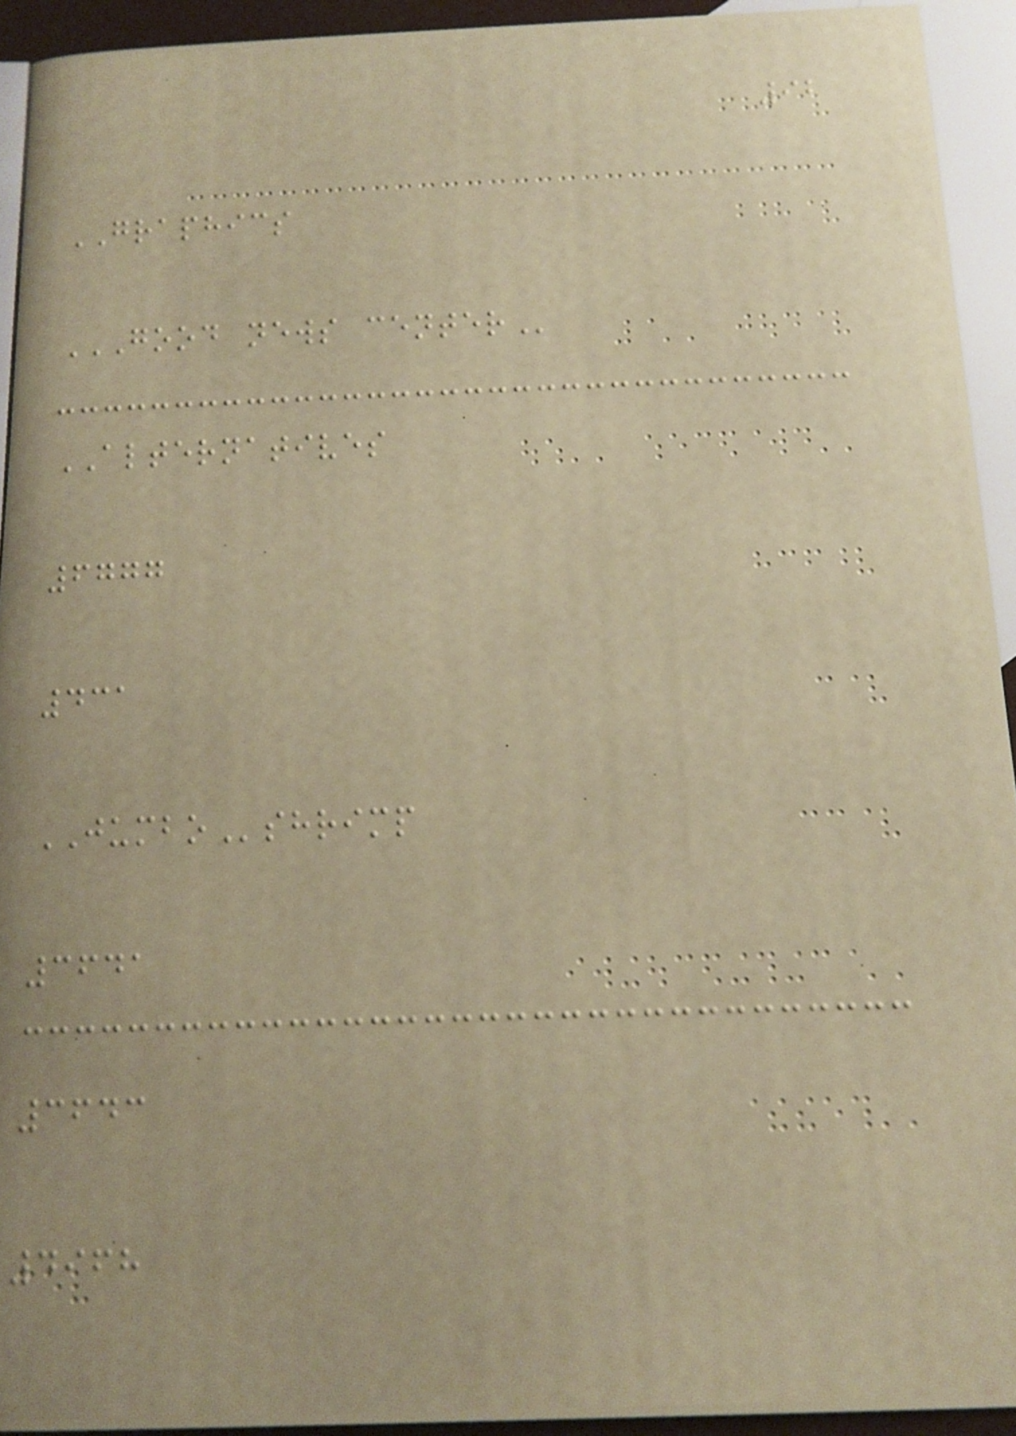92
GRAPHICS
GOOD NEWS CENTER
ALTERNATIVES
6777
431
JUMBOshrimp
3641
3643
4968
